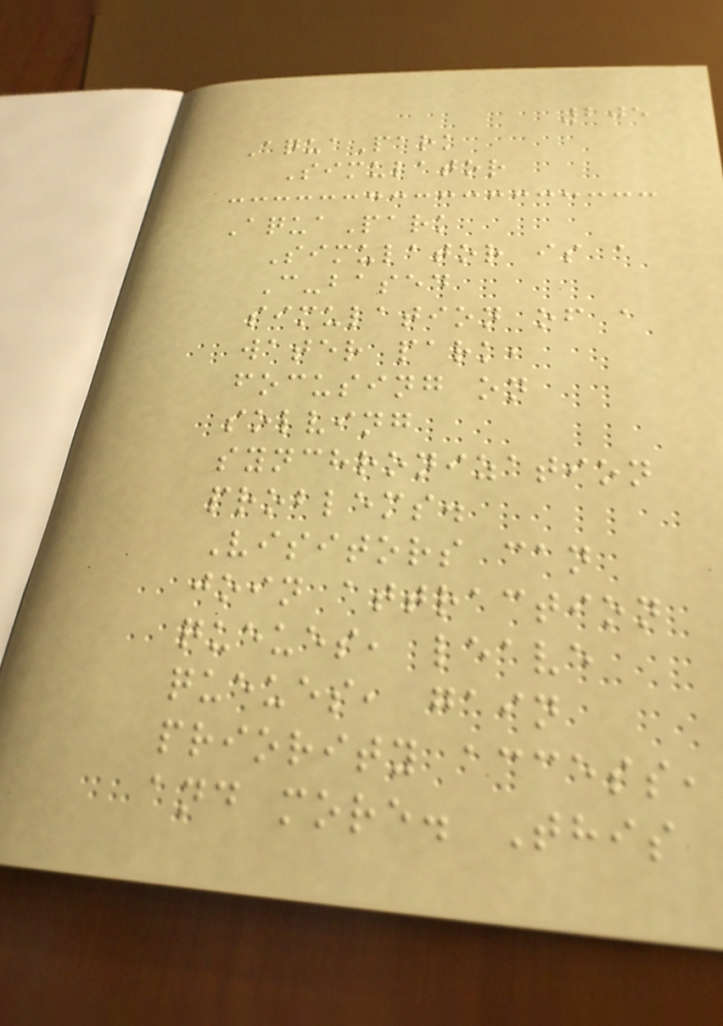205
AquaPark
Simulator
AquaPark
Simulator is a
C-based
simulation of a
water park,
focusing on
solving
synchronization
problems.
Visitors can
join attraction
queues, leave
queues, gain
priority access,
and more. This
